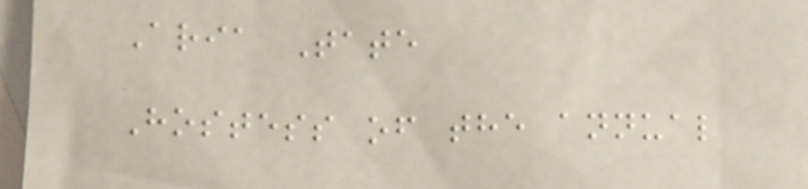Aria Tate
Hostess of the annual
